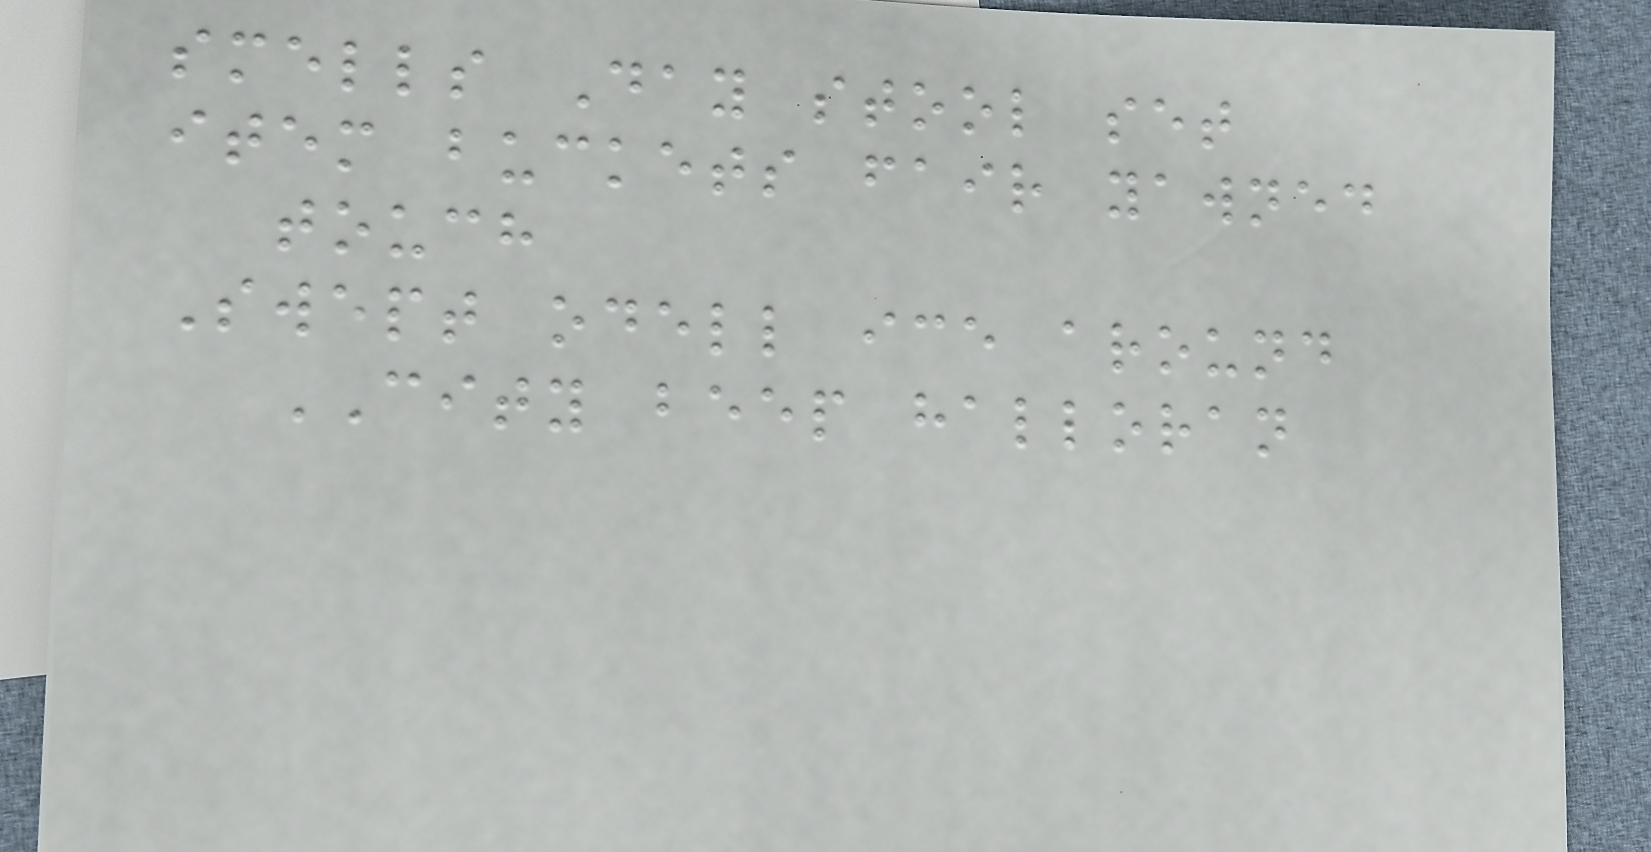smells Day stool set
item buckets fair yawned
touch
Swept odell ice around
CITY beep halloran
